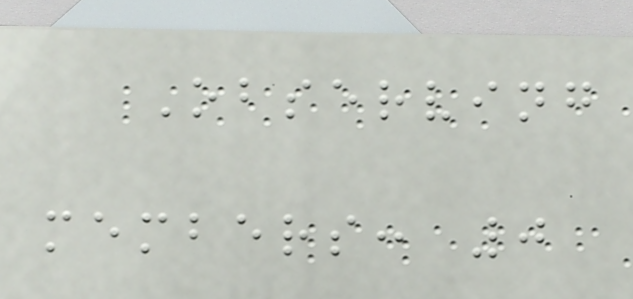Observing
members: 0
